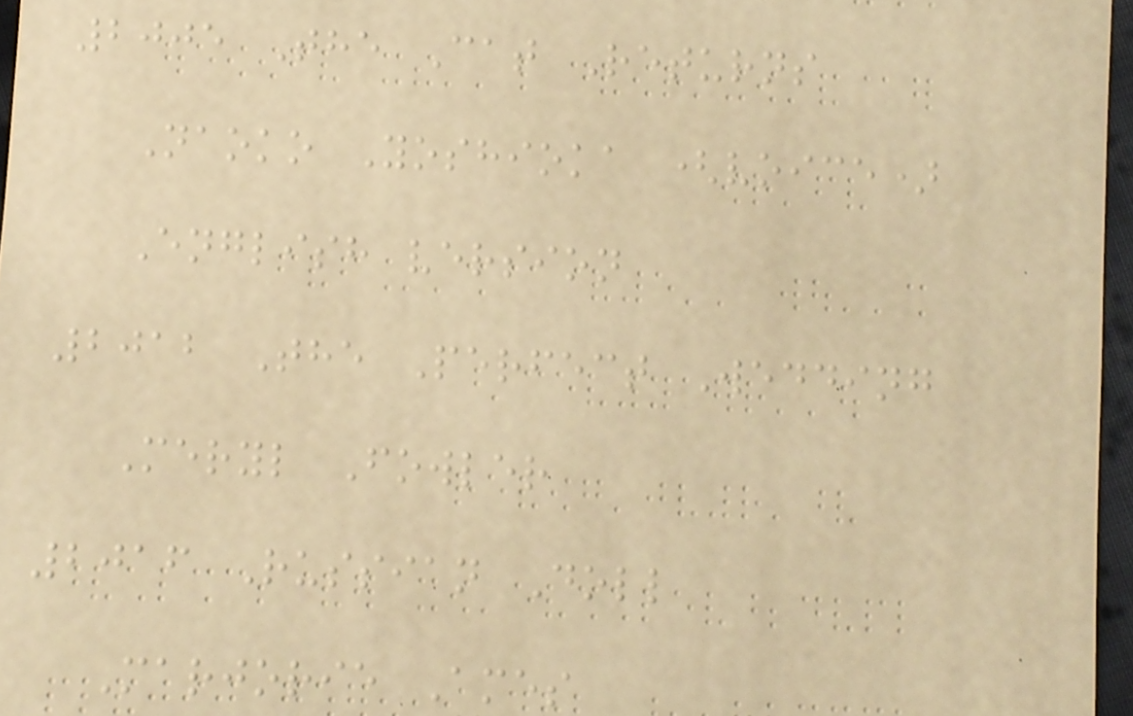2005 The Cat Returns
Naoko Yoshioka (voice)
English version
2012 The Perfect Wedding
Meryl Fowler
2016 Russian Doll
Marjorie Ames
